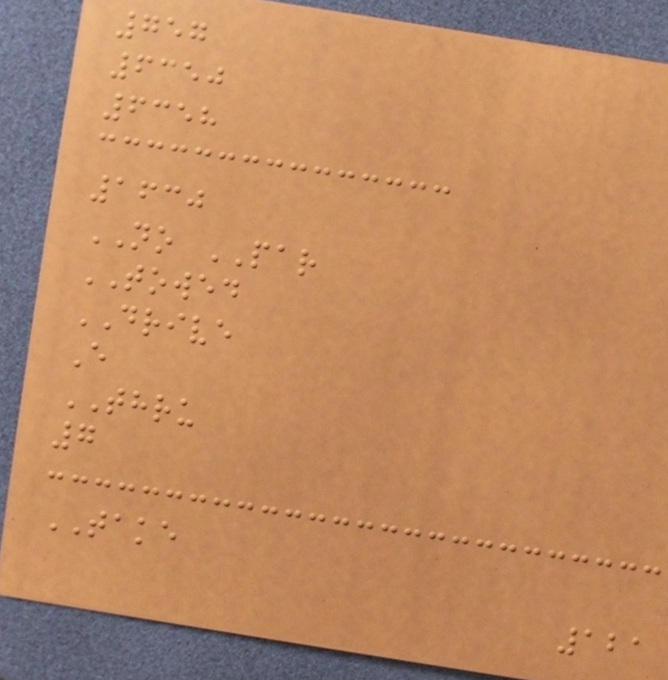757
6350
6358
1630
NO PAR
TOWED
DRIVE
E
THRU
7
TAKE
121
